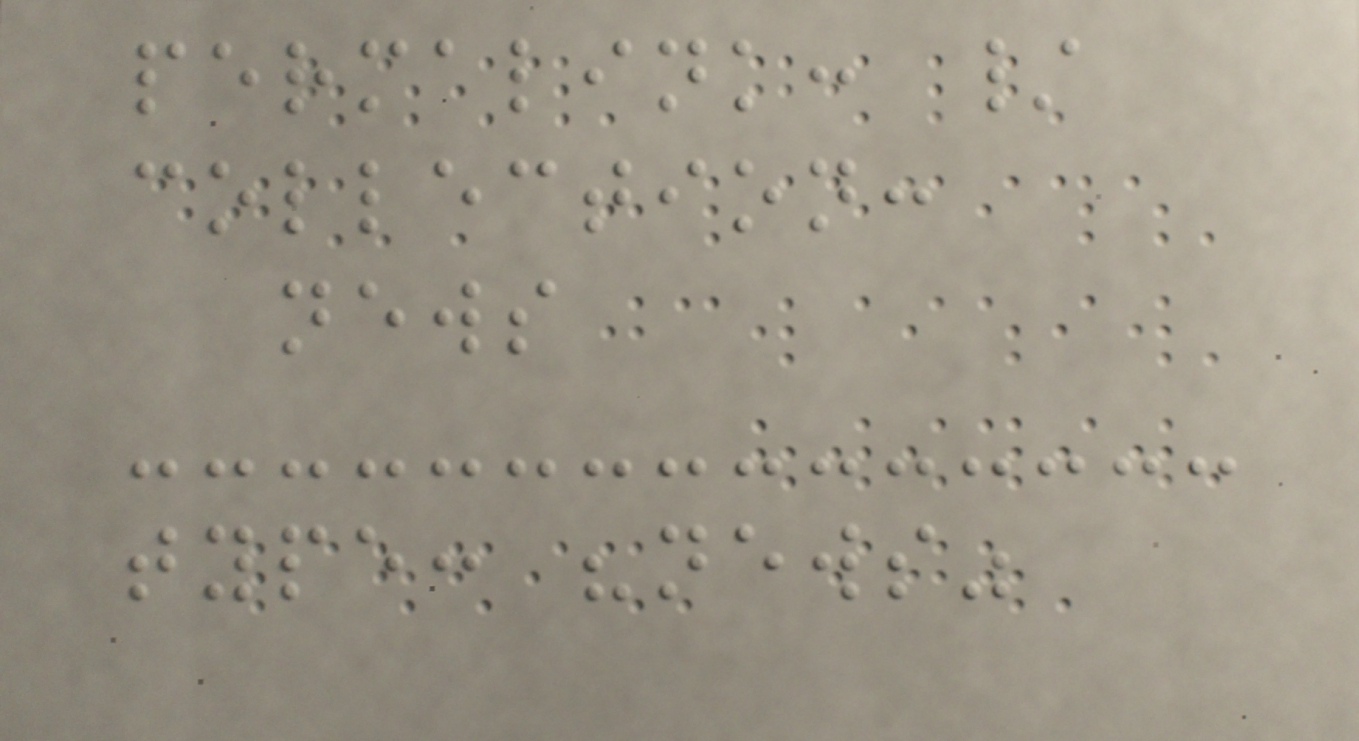permalink: /
collection:
news
type: "news"
